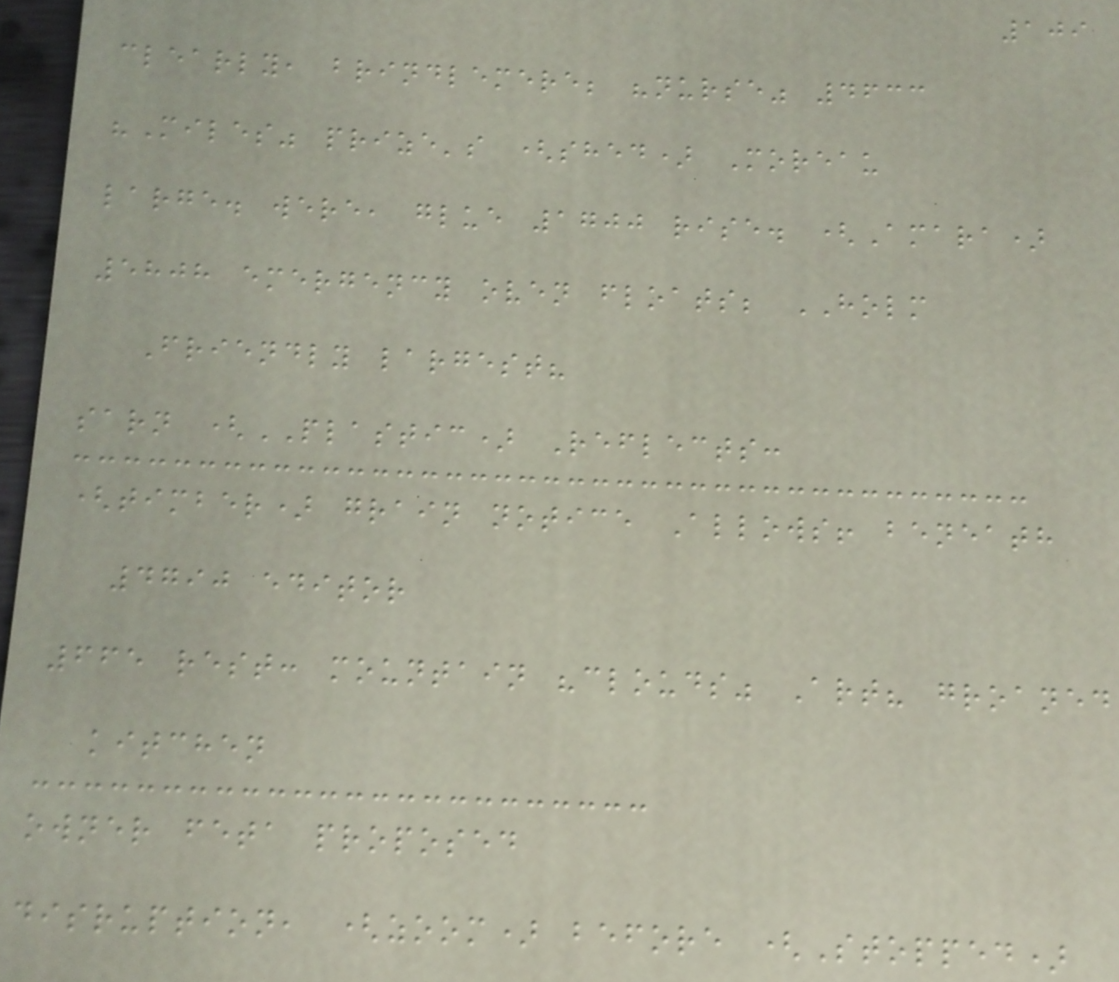109
clearly, brindlemere; "nurse" 4633
"Miles" prize's (shed) Moreau
large. were, glue 1700 rise. (Amara)
5808 emergency oven floats; HOLM
Friendly largest?
sarn (PLASTIC) Reflects:
(timber) grain notice Allows! beneath
4790 editor
665 rest: mountain "clouds" Art? groaned
kitchen
owner feta proposed
disruption, (zoom) before (Stopped)
